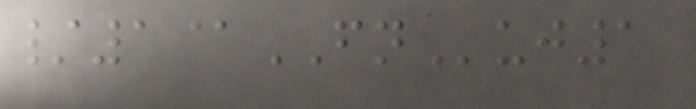/1@FNuj1
